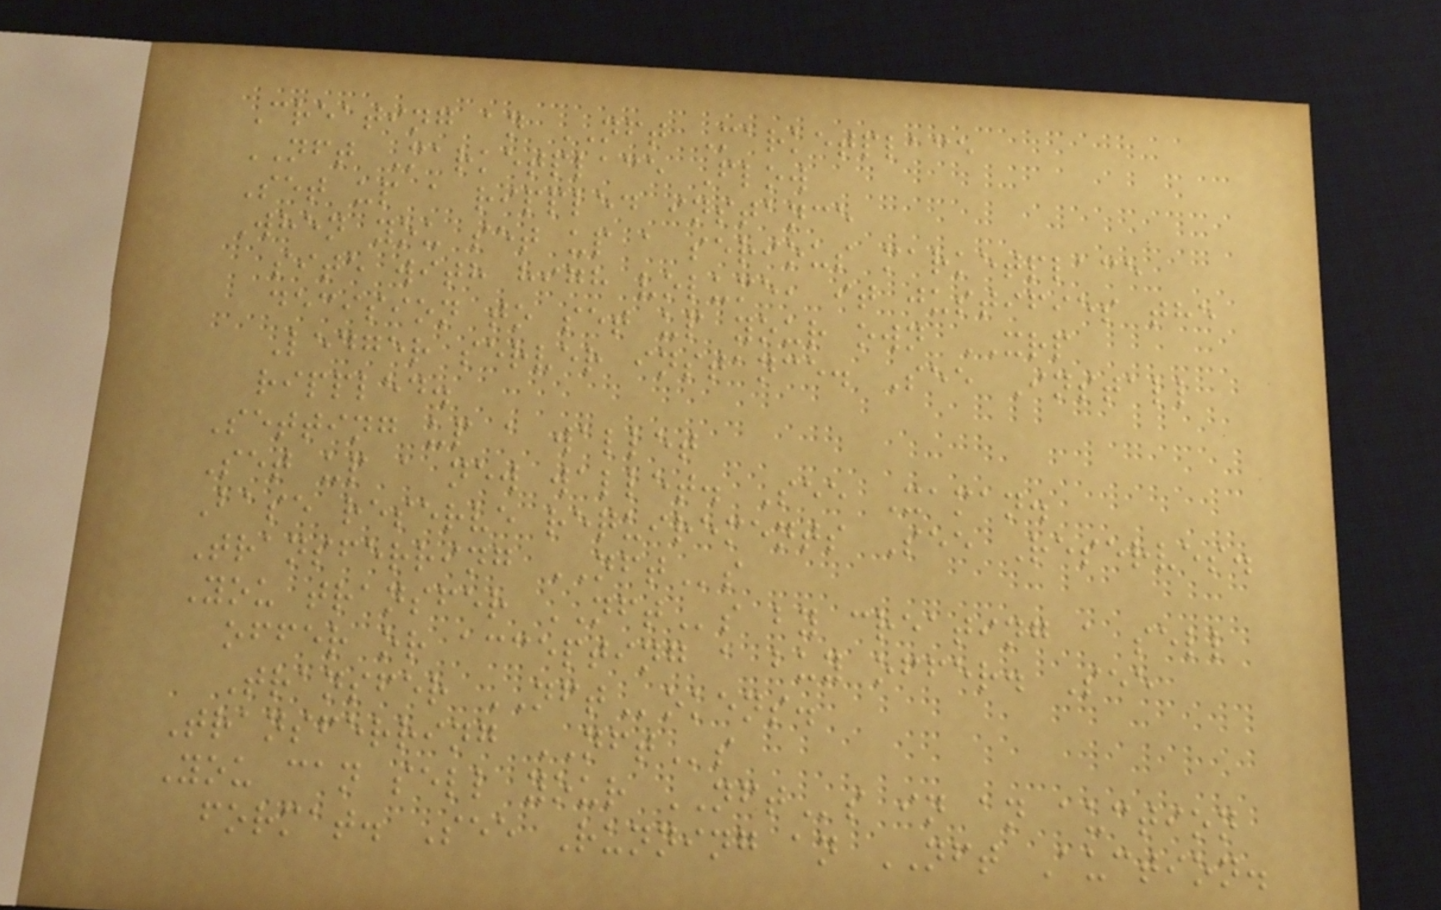Creating an NFT Marketplace
NFT Marketplace Flow
Set up a rippled instance
When you set up a serious marketplace
site with high volume, it justifies the
decision to set up your own XRP
Ledger server instance. See Install
rippled.
Setting up a wallet
Set up a new wallet. See Xaman.
Base reserve requirements See Reserves.
Transferring NFTs
You transfer NFTs by creating a sell
offer or accepting a buy offer. See
Transfer NFTokens.
Transferring NFTs
You can sell your NFTs in an auction
format. See Running an NFT Auction.
